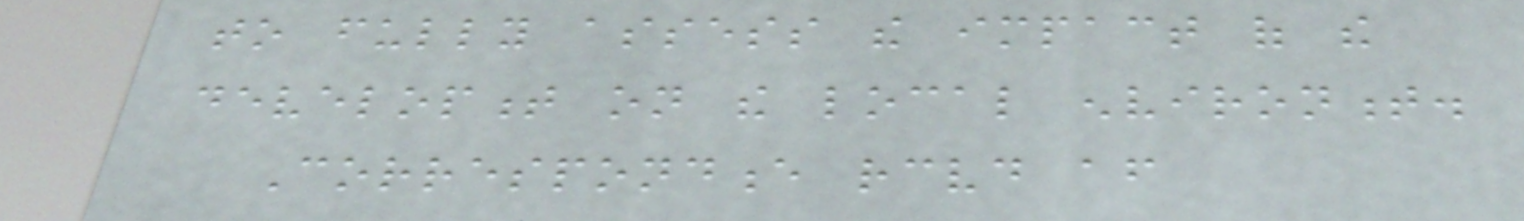to fully assess the impact of the
development on the local environment.
Correspondence received after
